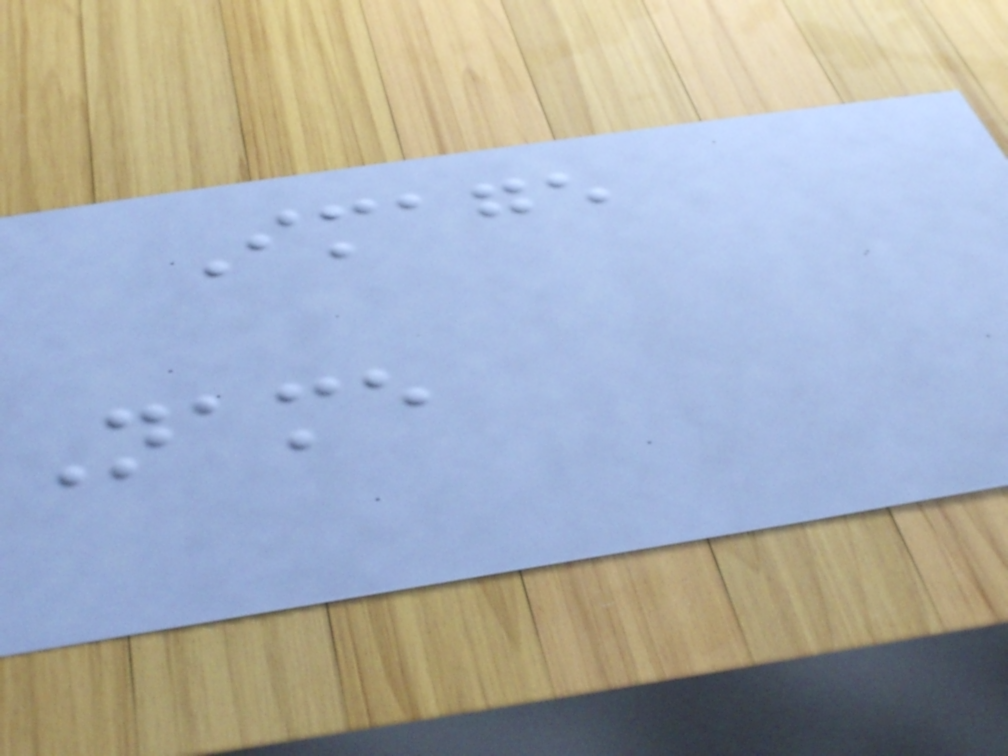Image
Name
